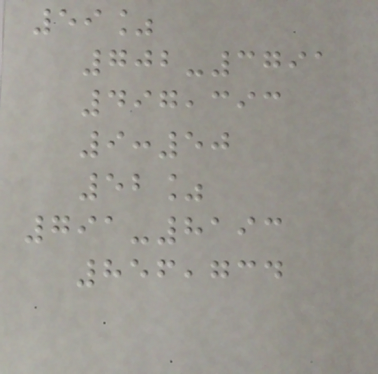59%
702-3791
497,393
9:50
52%
791-8193
856,734
